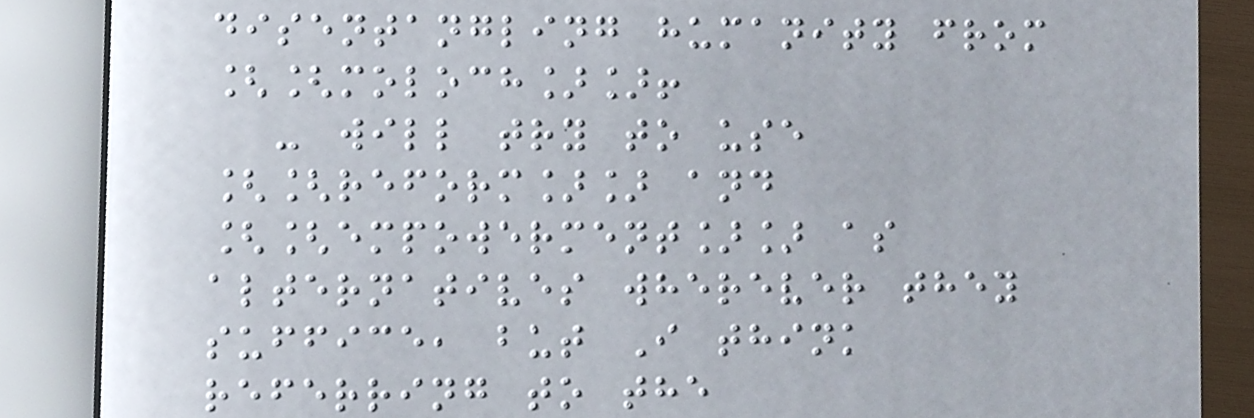disentangling humanity from
[[moloch]]!
- will try to use
[[reform]] and
[[empowerment]] as
alternatives wherever they
suffice, but I think
referring to the
